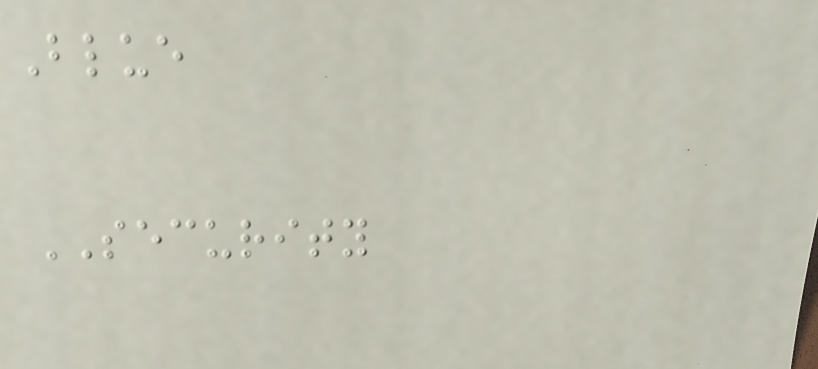Blue
SECURITY
